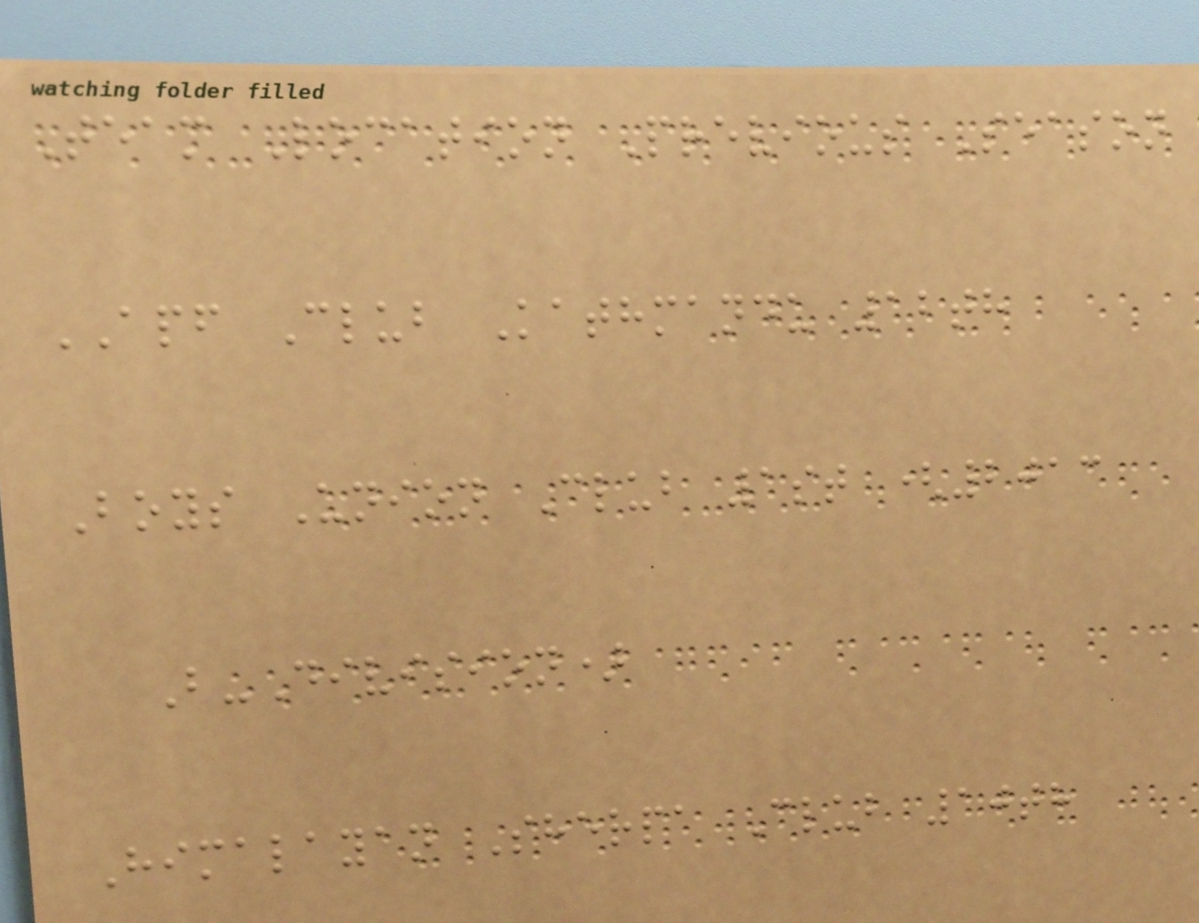Team Location Previous Season
APF Club Kathmandu 12th
Boys Union Club 1st (2013
B-Division)
Himalayan Sherpa Club 10th
